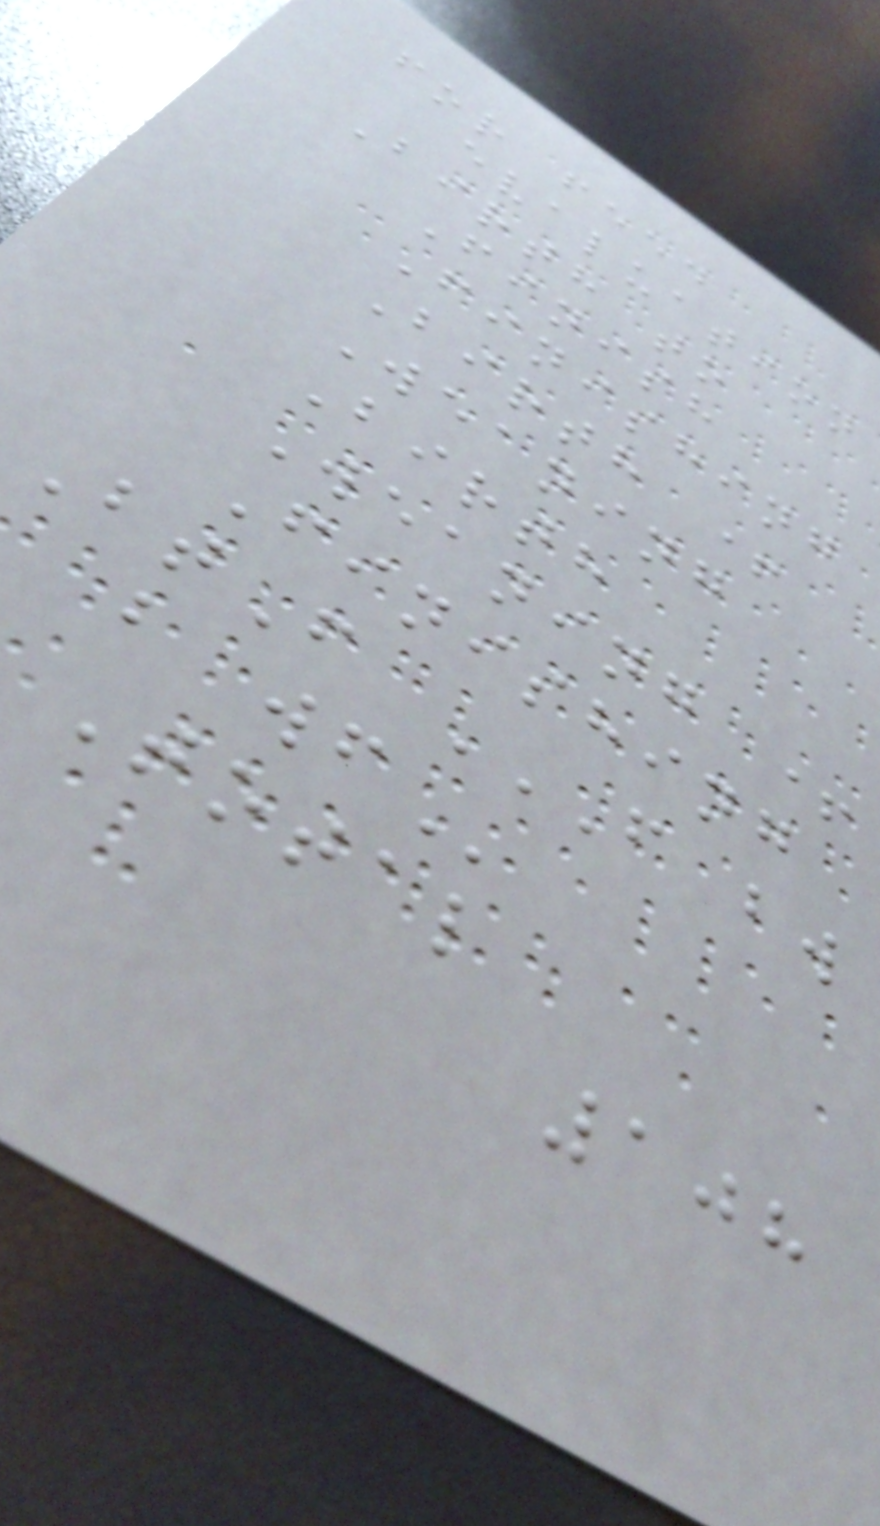for feed
evaluation
Birth to
Finish
Finishing
Birth +
Weaning
Birth
Weaning +
Finishing
BtF F BW
B WF
Total
108
